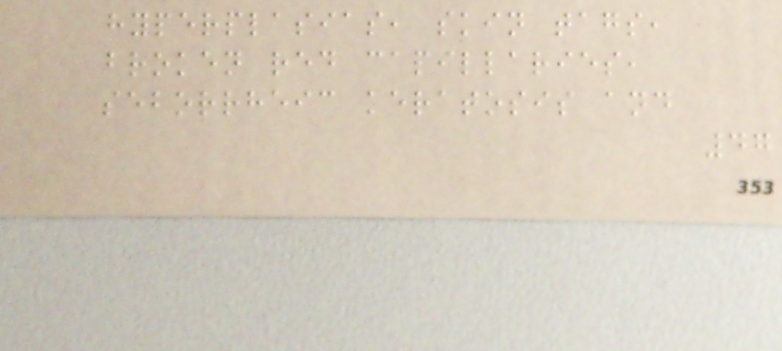hyperplasias, skin tags,
broken red capillaries,
seborrheic keratosis and
47
